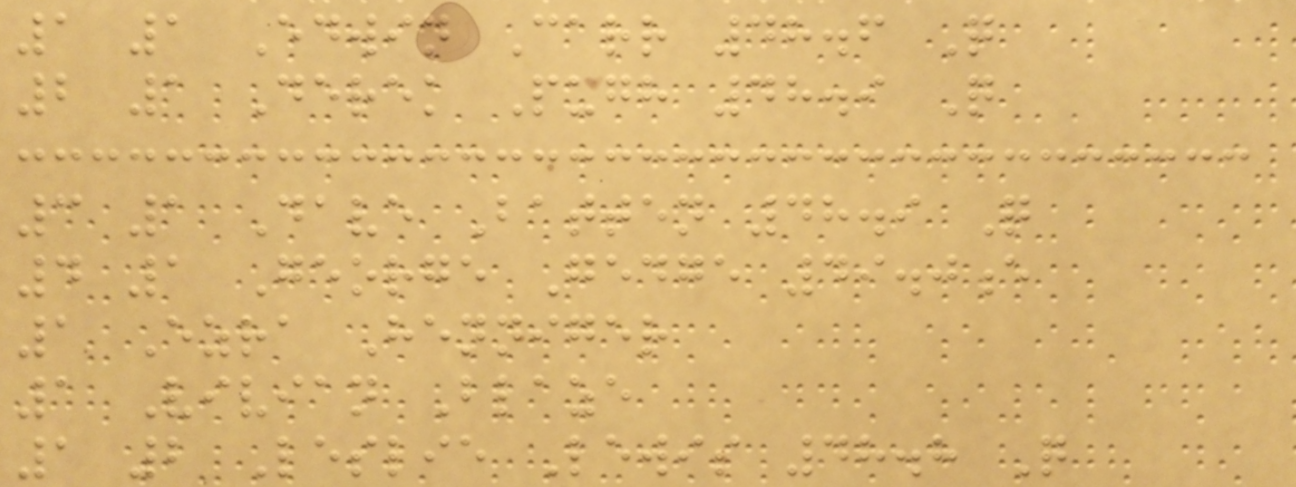1 1 Edwin Carr 48.6 Q
2 1 Derek Pugh 48.9 Q
3 1 Dave Batten 48.9 Q
4 1 George Gedge 49.0e
1 Ezra Henniger
1 Vivian Blaze
1 2 Leslie Lewis 48.8 Q
